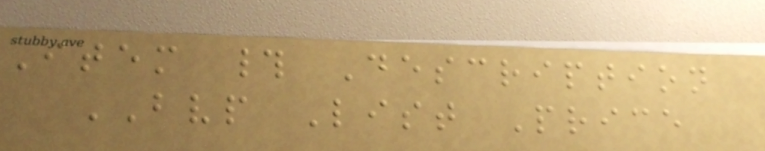Item # Description
BVP List Price
